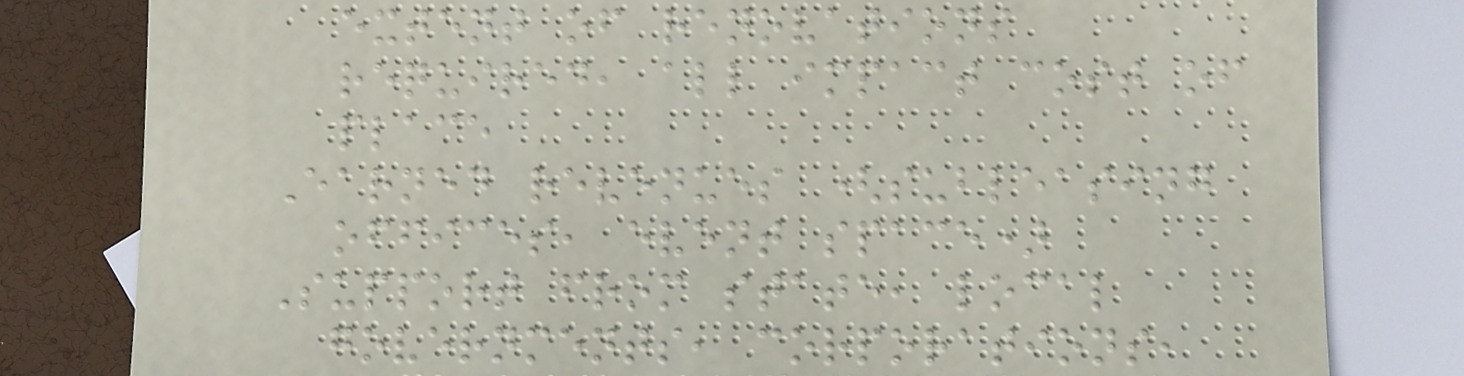extent of renovations
required, all impact cost of
place
Earned revenues (subleasing
offices, event space)
Support from state, local
governments, corporations,
